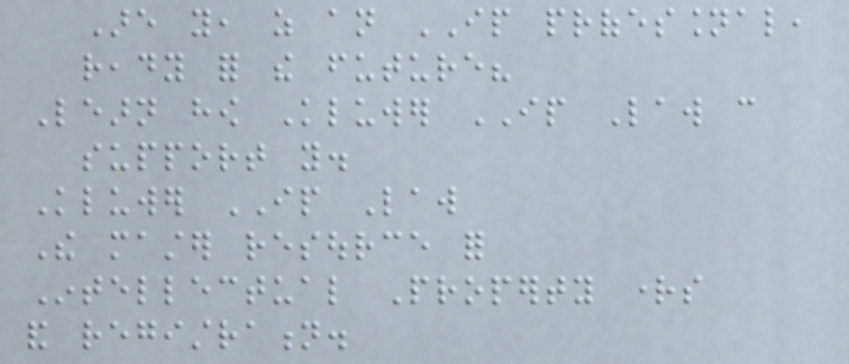Are you, as an IP professional,
ready for the future?
Learn how Kluwer IP Law can
support you.
Kluwer IP Law
The master resource for
Intellectual Property rights
and registration.
